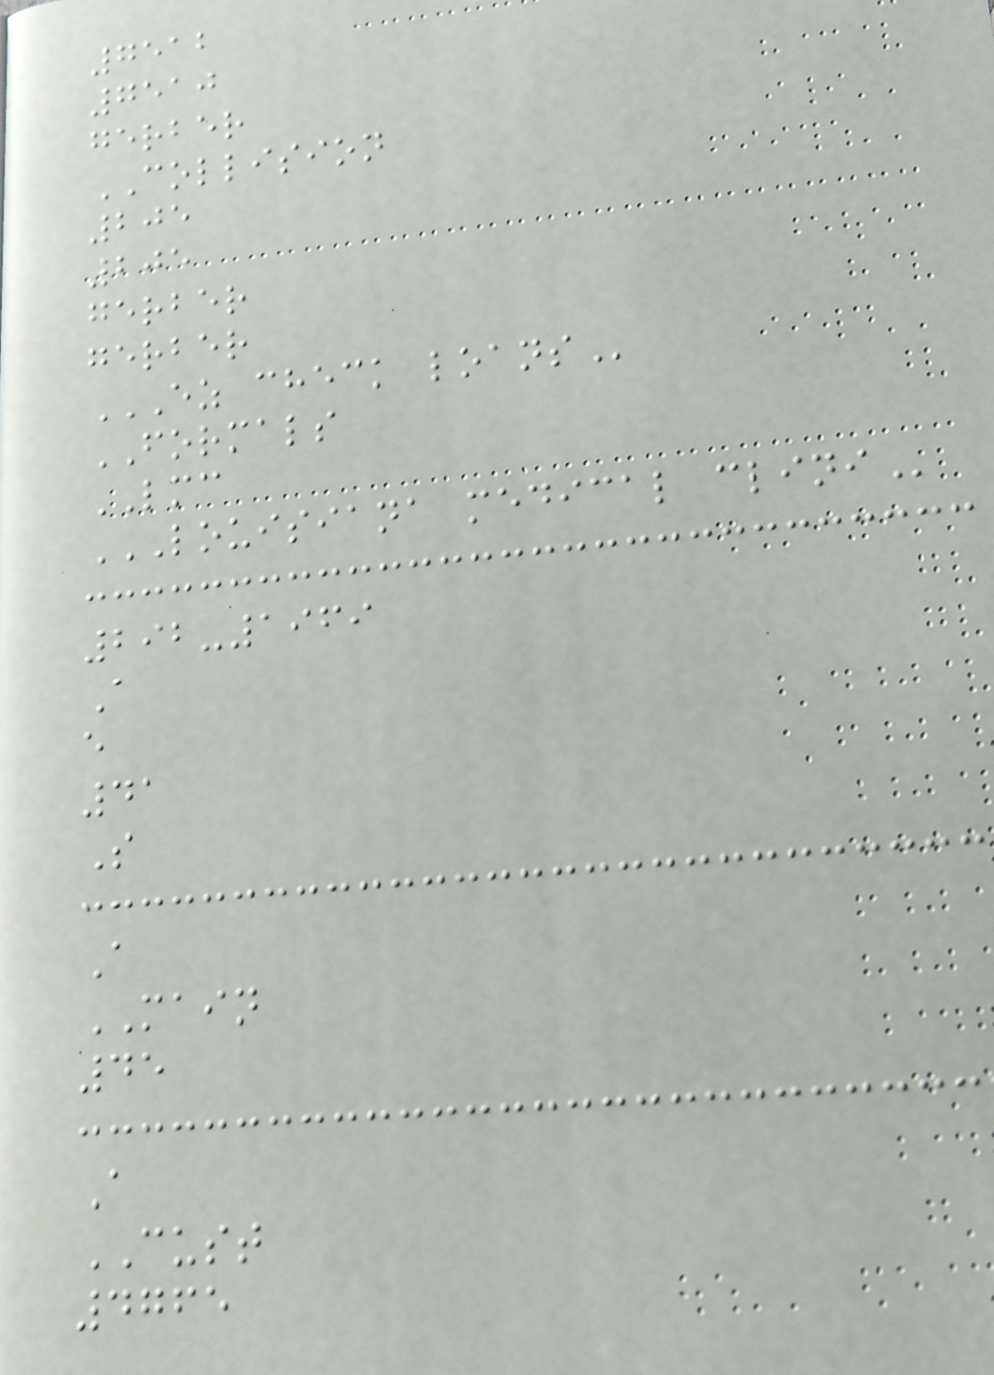7512
7510
gerber
COLLISION
205
205
gerber
gerber
EZ CHECK LOANS
FORMALS
LMC
LOUISIANA MEDICAL CLINI
292-1969
A
e
41
S
A
MAIN
45
A
CUST
4765
